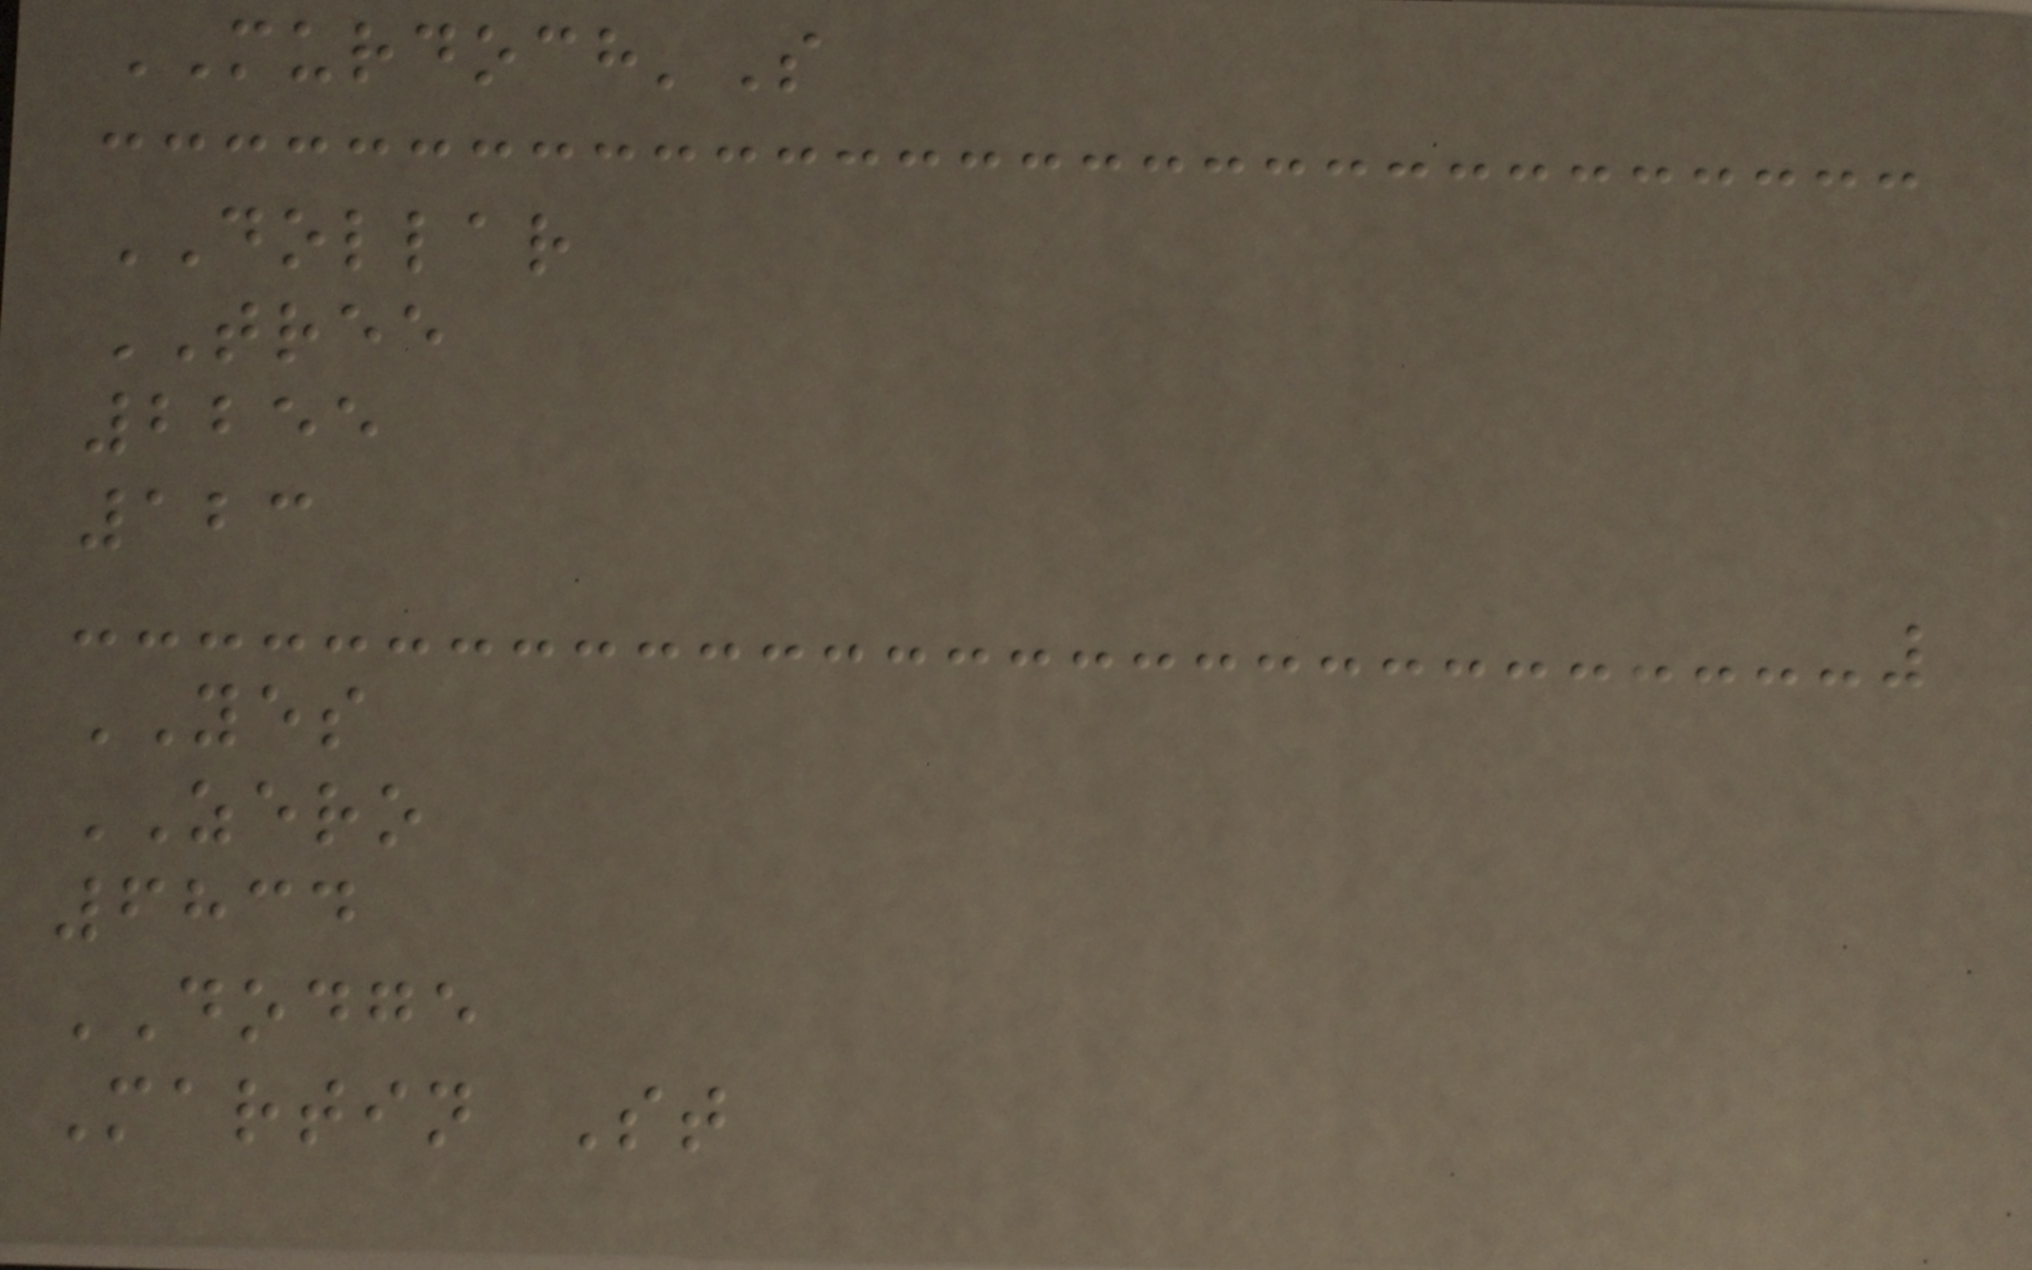MURDOCH'S
DOLLAR
TREE
2255
123
YES
ZERO
6834
DODGE
Martin St
